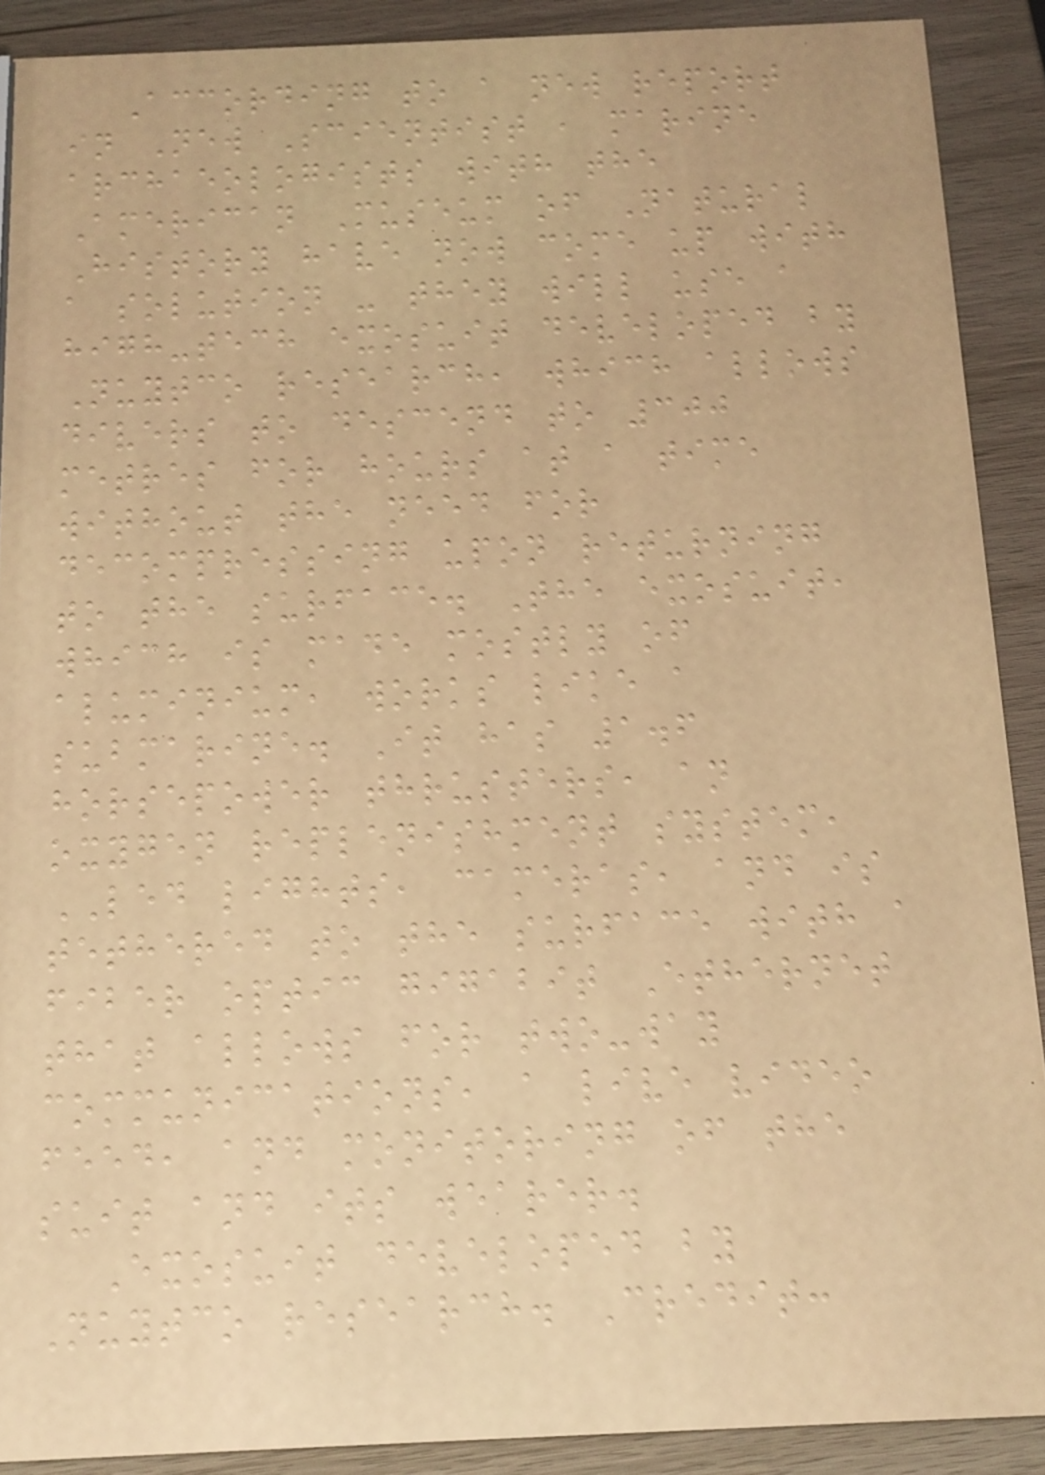According to a new report
in New Scientist , marine
archaeologists with the
American Museum of Natural
History have now come up with
a solution - they will use a
high-tech exosuit developed by
Nuytco research, which allows
divers to descend to 300
metres for hours at a time
without the need for
decompressing upon returning
to the surface. The exosuit,
which is made mostly of
aluminium, works like a
submarine. It has 1.6
horsepower thrusters, an
oxygen replenishment system,
LED lights, cameras, and is
tethered to the surface with a
fiber optic gigabit Ethernet
that allows for two-way
communications, a live video
feed, and monitoring of the
suit and its wearer.
Exosuit developed by
Nuytco research. Credit:
